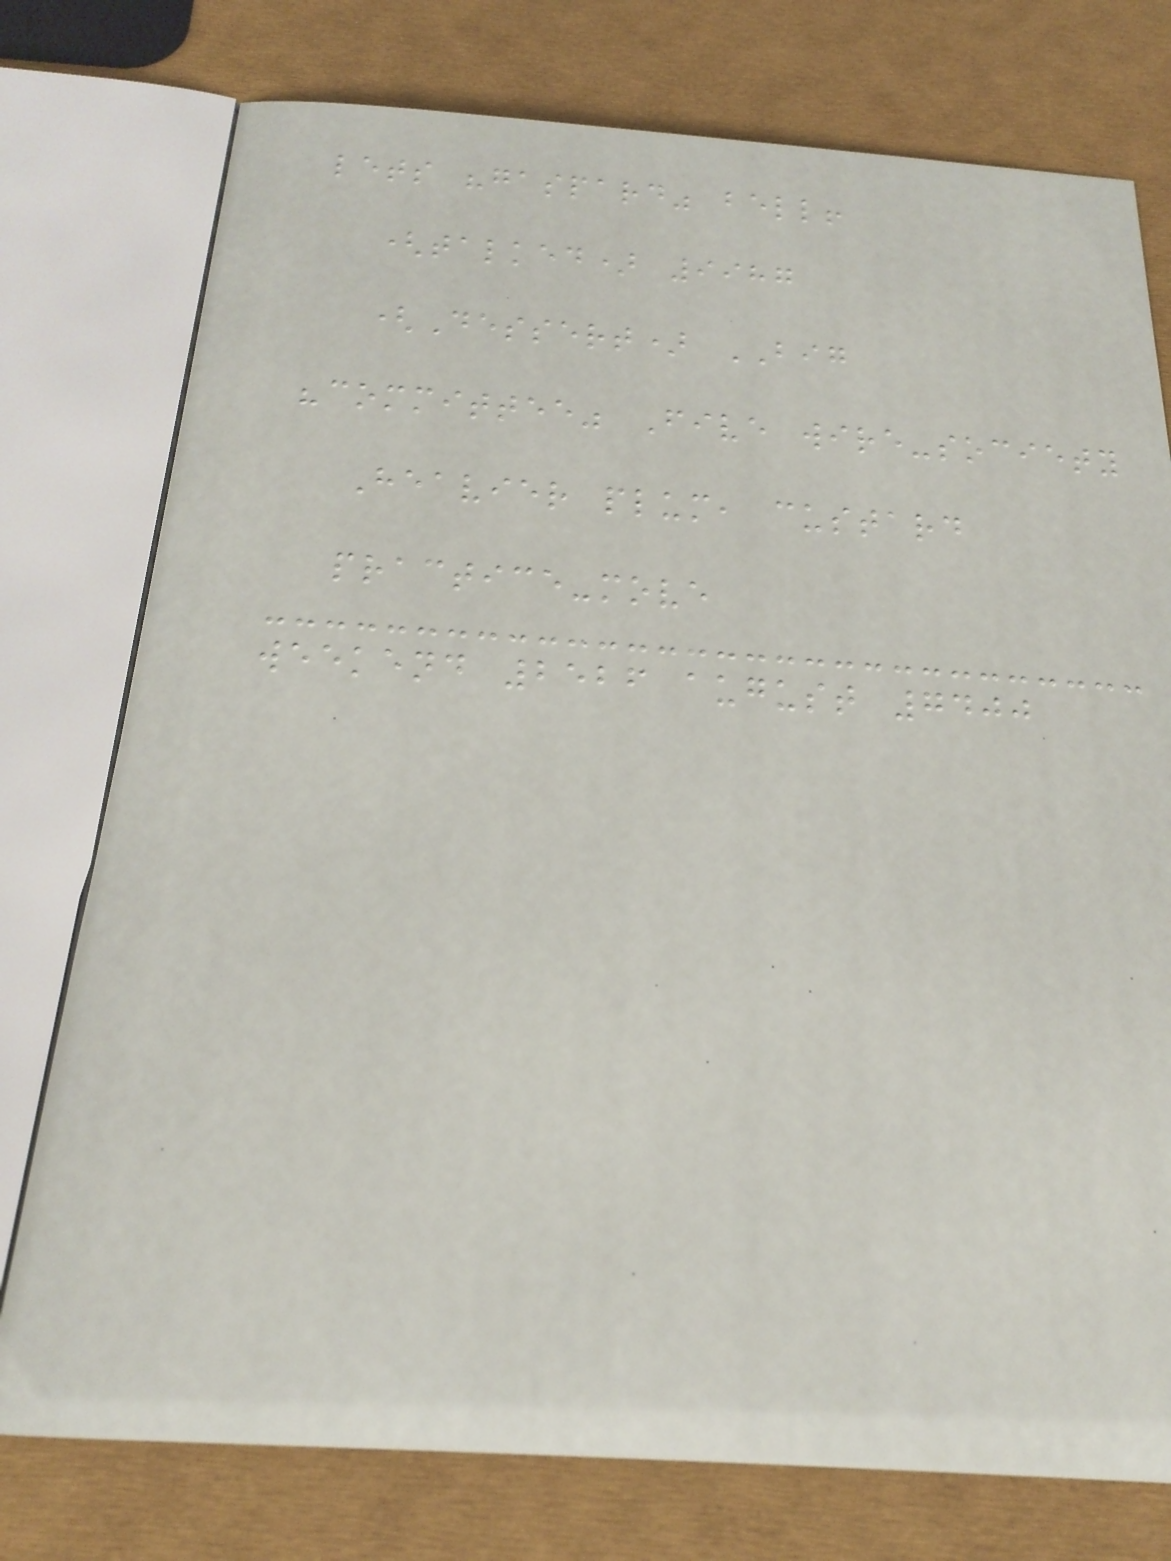lets "gaspard" bell!
(talked) 9987
(Dessert) BIG
"committee" Five wire-society
Heavier plum, custard
practice-move
weekend 2526 august 7400
